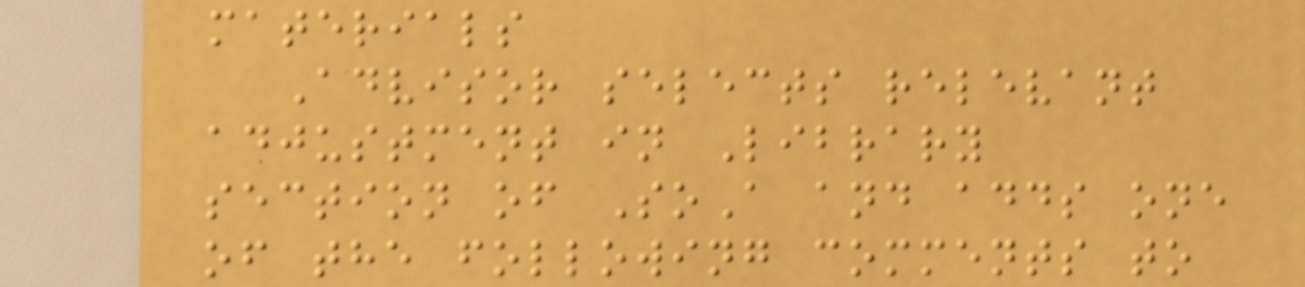materials
Advisor selects relevant
adjustment in Library
section of SoA and adds one
of the following comments to
